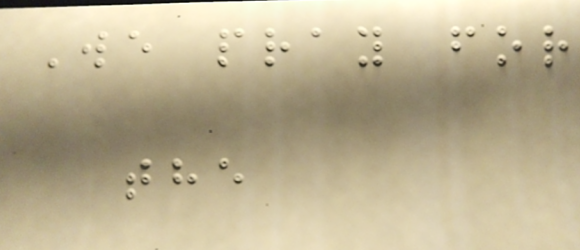We pray for
the
